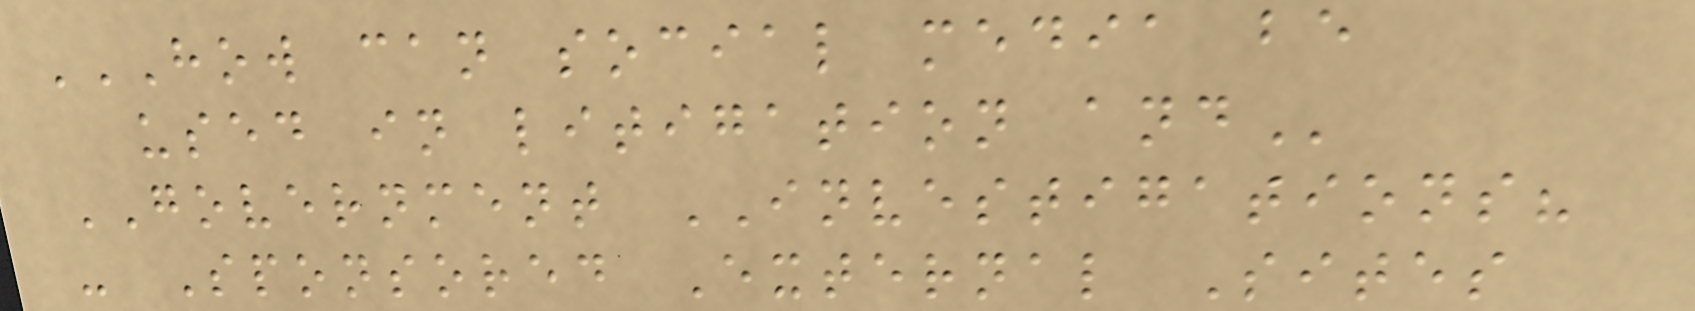HOW CAN SOCIAL MEDIA BE
USED IN LITIGATION AND
GOVERNMENT INVESTIGATIONS?
- Sponsored External Sites
